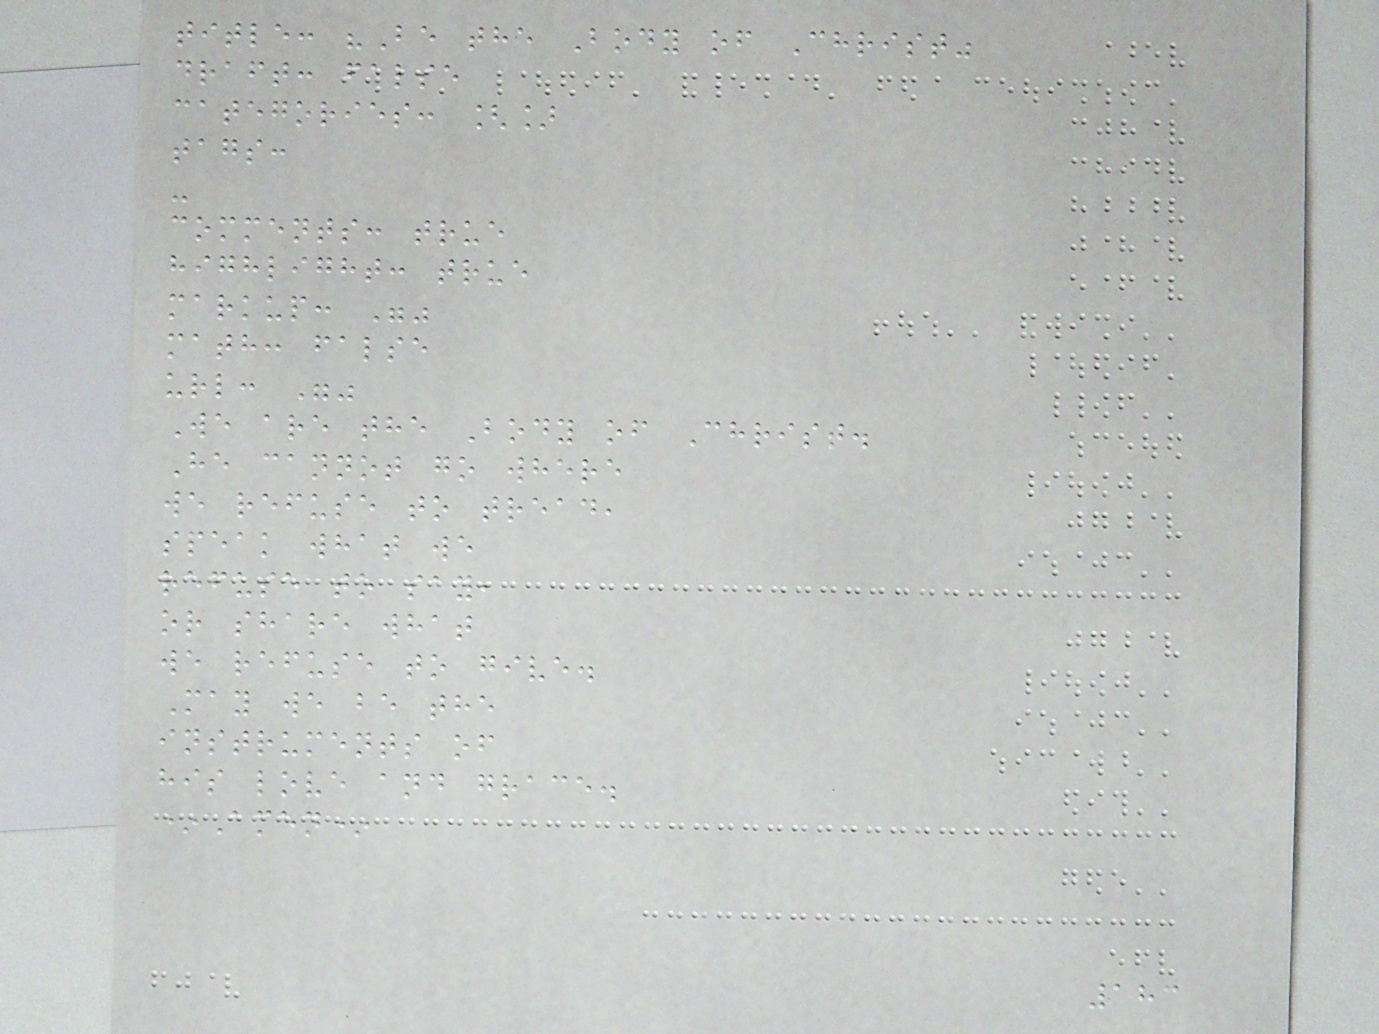title: "Be the Body of Christ"
draft: false
categories: []
tags:
-
comments: true
highlight: true
markup: ""
math: false
url: ""
We are the Body of Christ.
He cannot go where
we refuse to tread,
speak what we
refuse to say,
or share what
we refuse to give.
May we be the
instruments of
his love and grace.
*Amen*
183
